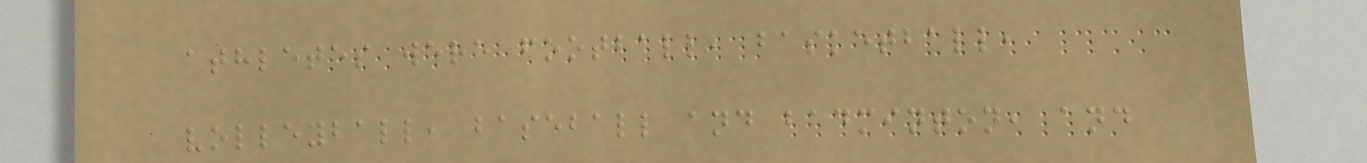athletes were football, basketball,
volleyball, baseball and badminton, and
